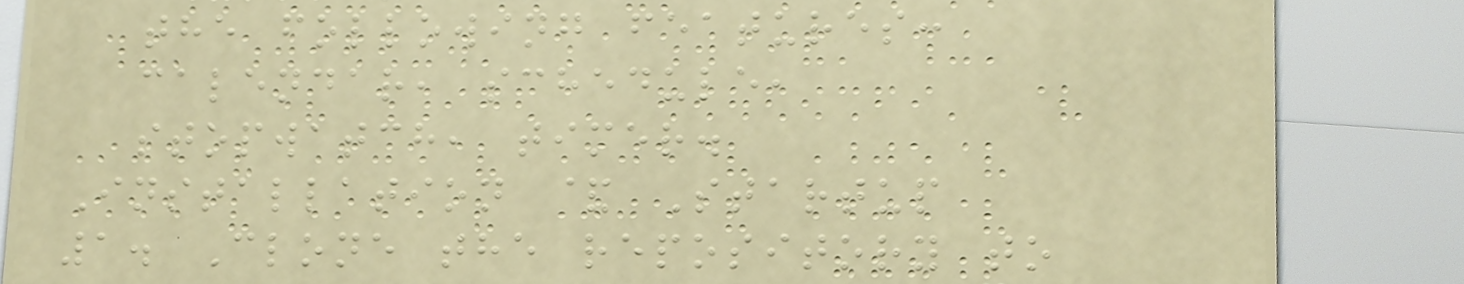the following features:
calendar, schedule,
stopwatch, timer.
Installation & Startup
1. Clone the repository to
